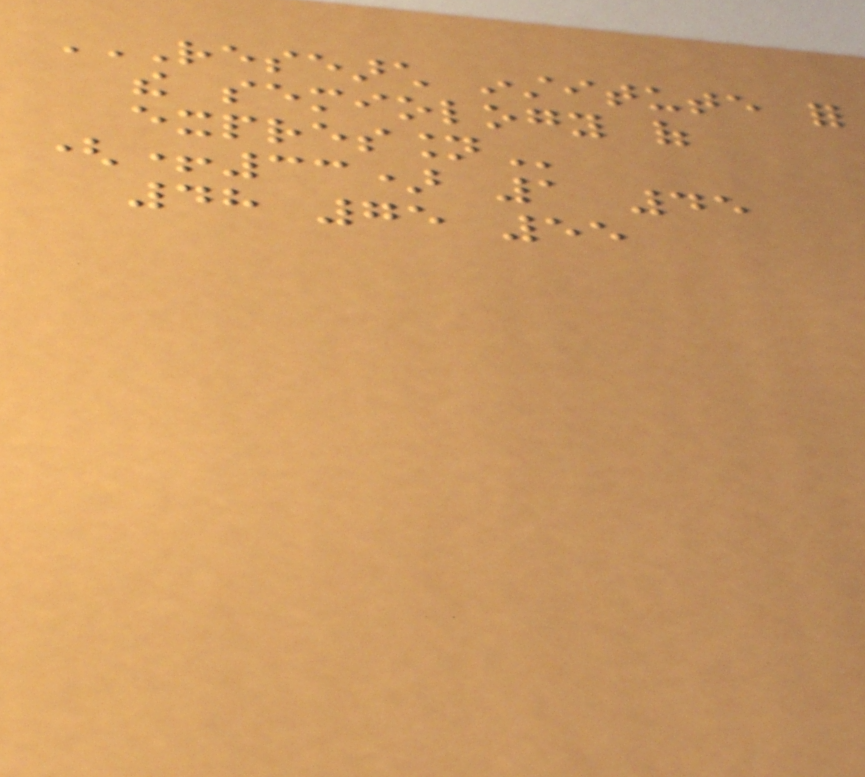RESEARCH INSTITUTE FOR
THE SEMIOLOGY OF
EXPRESSION
(+33) 1 45
48 75 55
